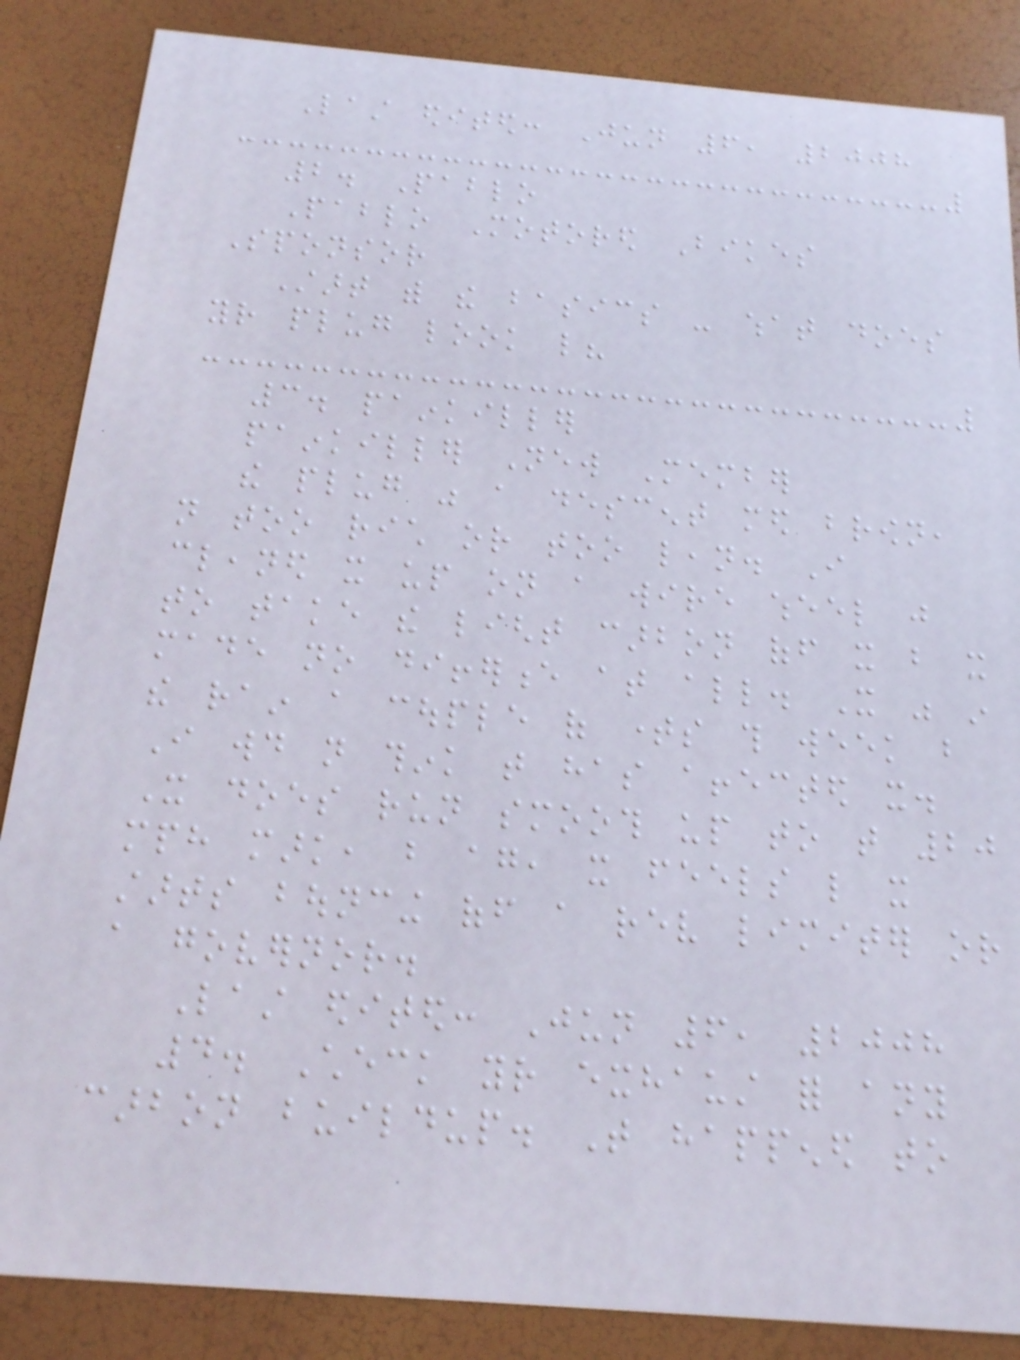Last edited: Jun 6, 2008
2. Pablo
Pablo Motored Bikes
Sponsor
Start with the basics - what does
your plug look like?
3. painkiller
painkiller New Member
the plug was a descent med brown,
not too rich or too lean. I
cleaned it up on a wire wheel just
to take the light carbon off it but it
made no difference at all. It was in
the rain a couple of times this week but
I would not think that has affected it.
It does run smooth up to that 20
mph mark, but again, it feels like it
starts bouncing off a rev limiter or
a governor.
Last edited: Jun 6, 2008
4. Check your exhaust for any
carbon buildup. That happened to
